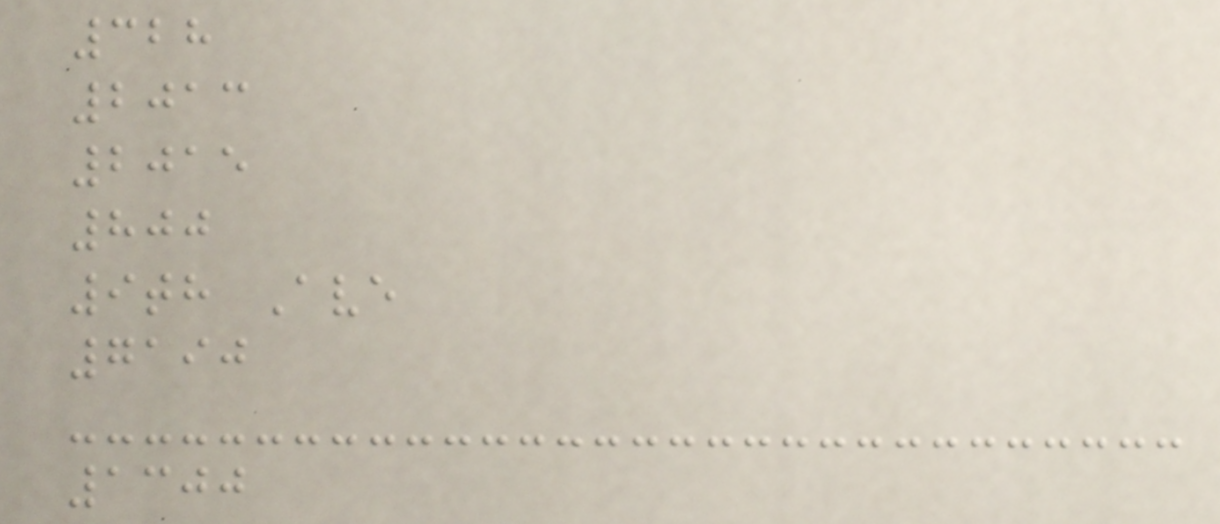328
2013
2015
800
9th Ave
7190
1300
